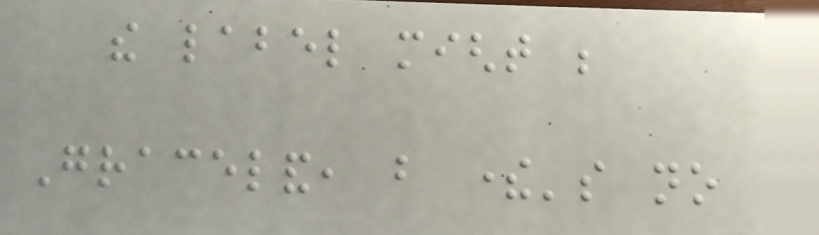the label might be
Graceland, but there's no
